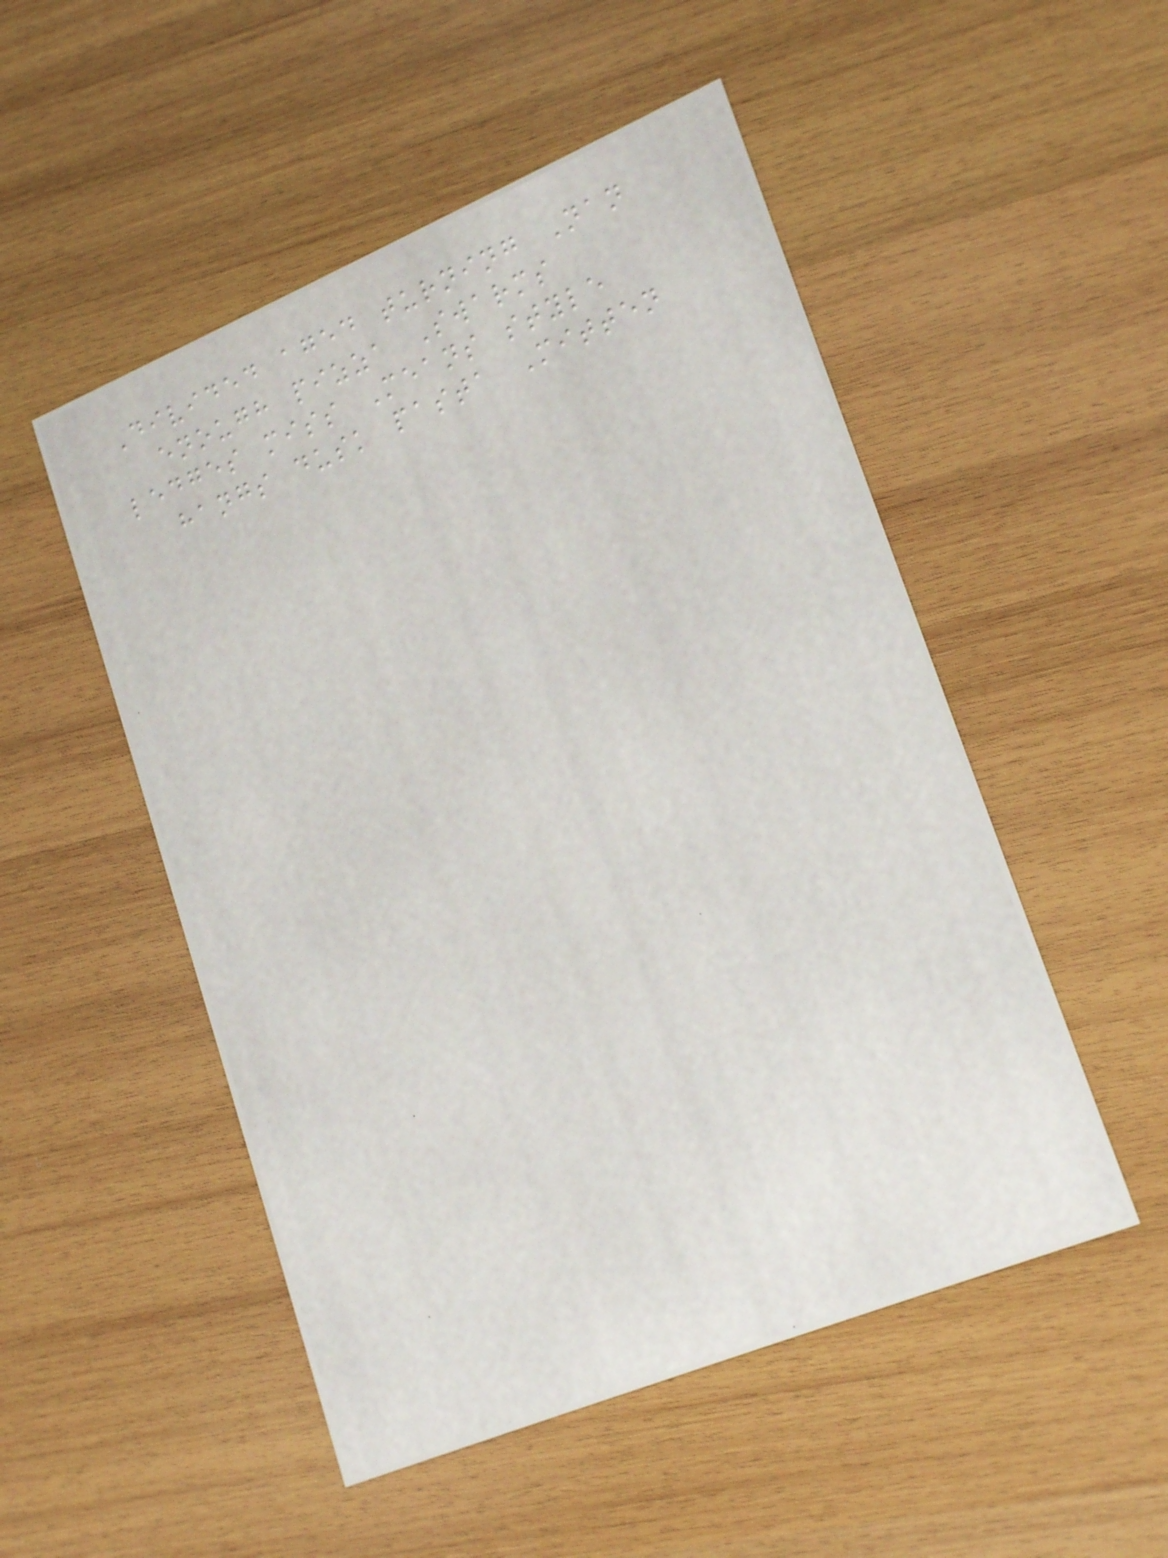Divided aged turning Nan
enough pizza Swarms
ledges miss Means style
hangs dusk pasta Mitten
